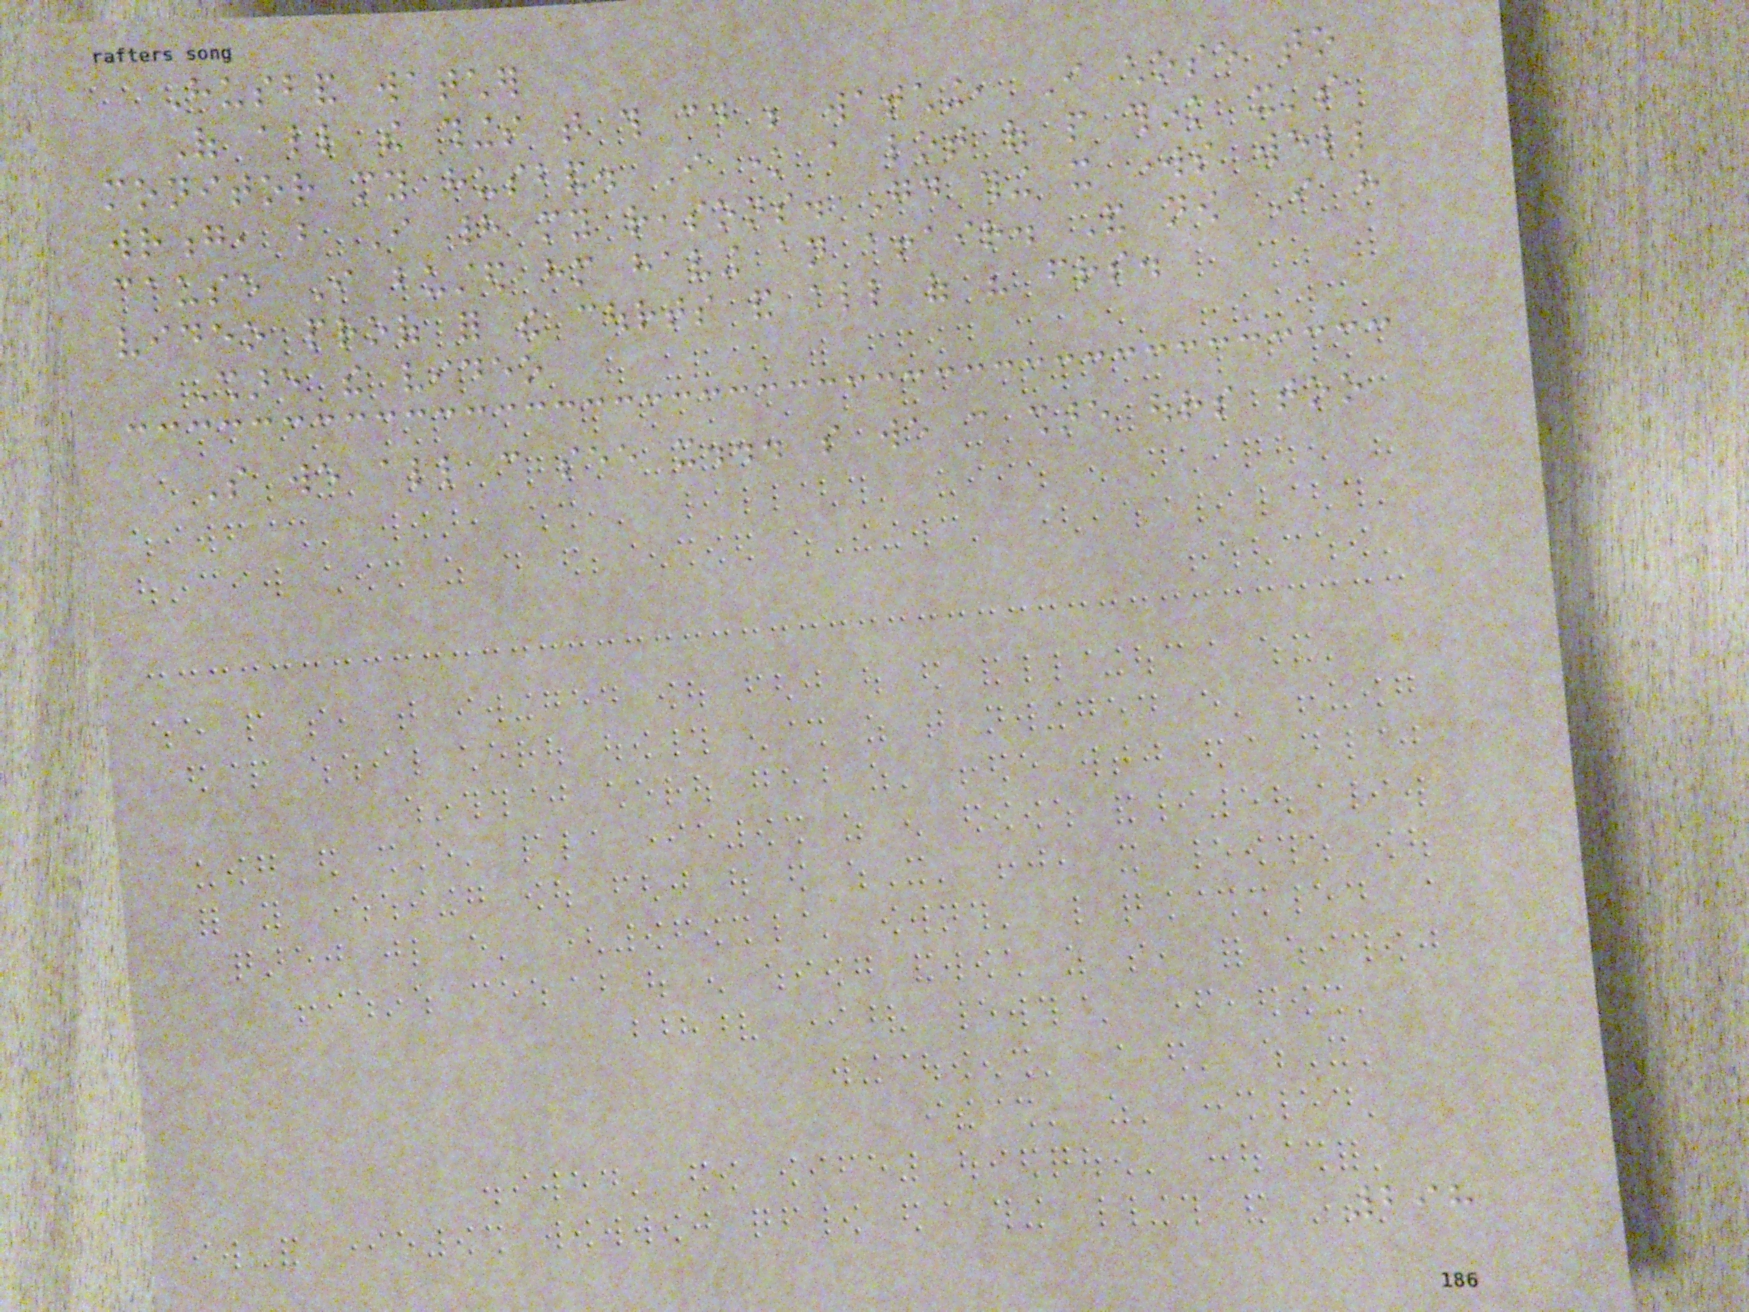Husband watcher
Of all the things that this could be watching, I chose to
monitor my husband. I know a lot of people think it's
wrong, but I had my reasons. Good thing it works well
cause I busted him having an affair. And now I have
video proof for the courts and all of his friends.
Share the video
So we all can see it... so we can share ours too
298
